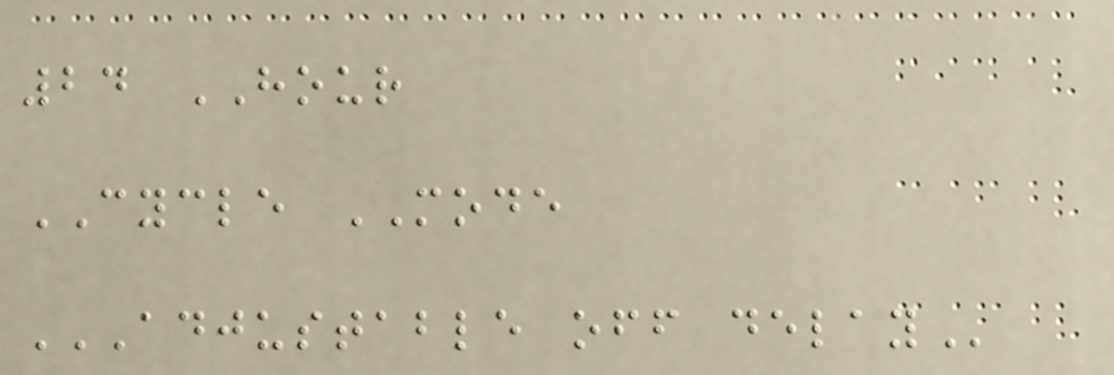24 HOUR
CYCLE MODE
ADJUSTABLE OFF DELAY
